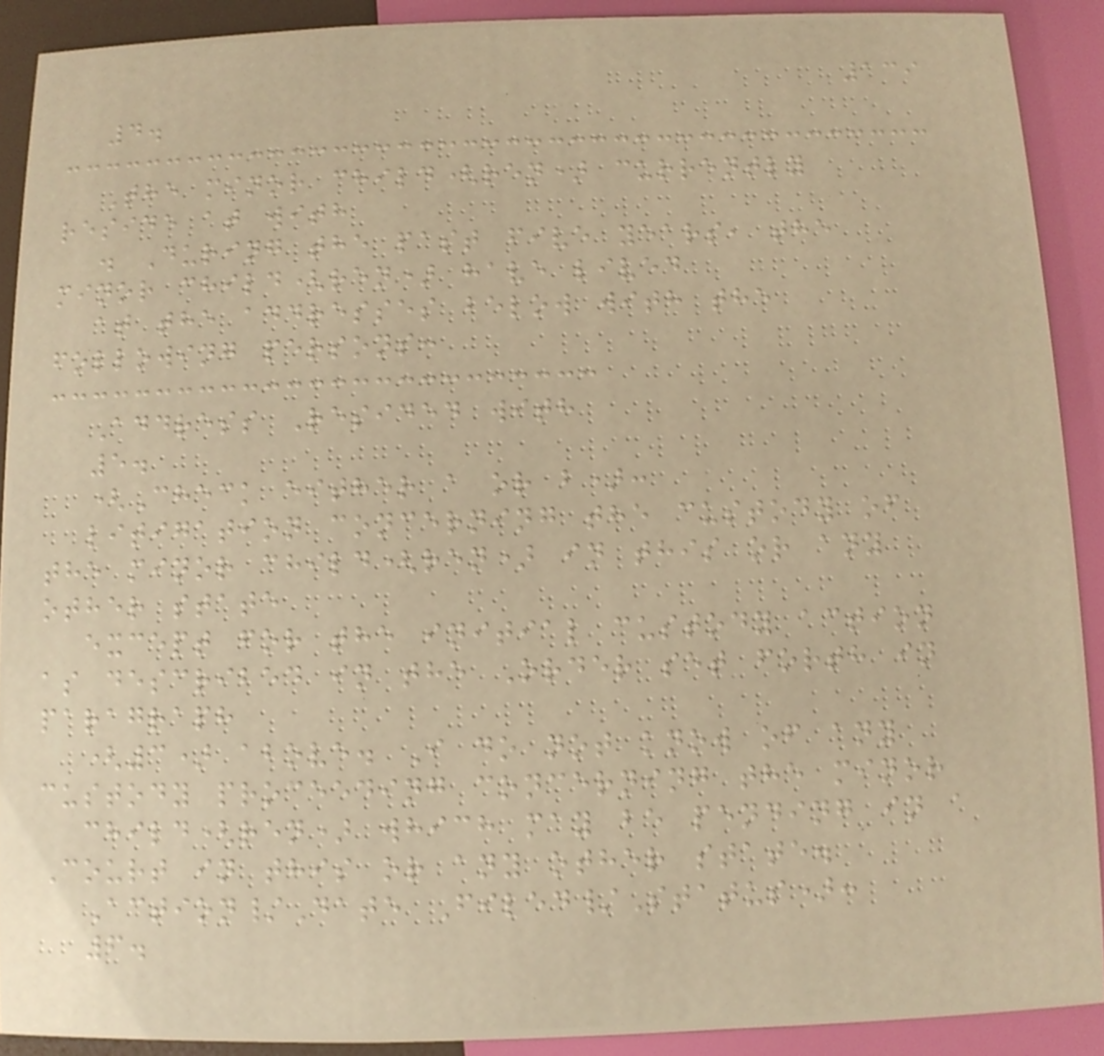139
4.
The minor child(ren) currently
reside at with
. During the past five years, the
minor child(ren) have lived
at the addresses below with the
following persons:
Address Resided with
5.
(Check either a or b):
litigation concerning the custody of
the minor child(ren) in this or any
other state
except for the initial custody action
as described in the Order set forth in
paragraph
(3) above. I do not know of any
custody proceeding concerning the minor
child(ren) which may be pending in a
Court in this or any other state.
Action/Date Filed/Status):
6.
